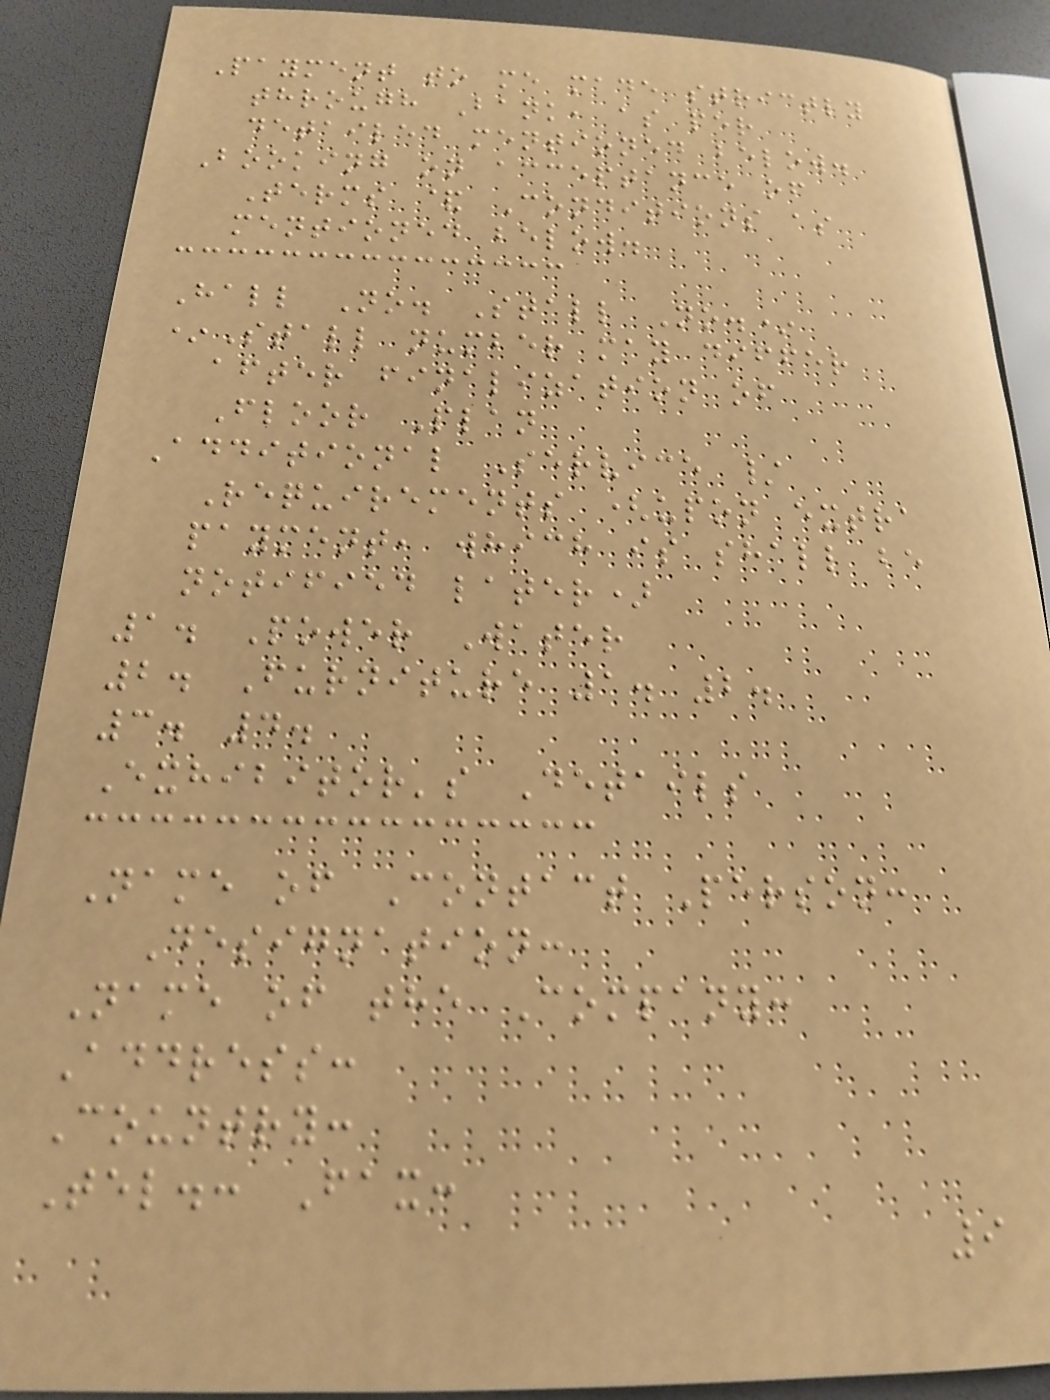Payment to me made strictly
through Bank, as per
detailed mentioned below.
Booking on acceptance of
Terms & Conditions as
mentioned below.
Hall No. Stall No.*
*Stall number may differ
after finalization of
Floor Plan
Additional Service /
Requirements (upon extra
payment, which is shall be
notified later)
1. Power Water
2. Furniture 1. 2.
3. 4.
Exhibitor's Details
Name of Contact Person:
Designation:
Name of the Company:
Address:
Country:
Tel.: Fax:
9
